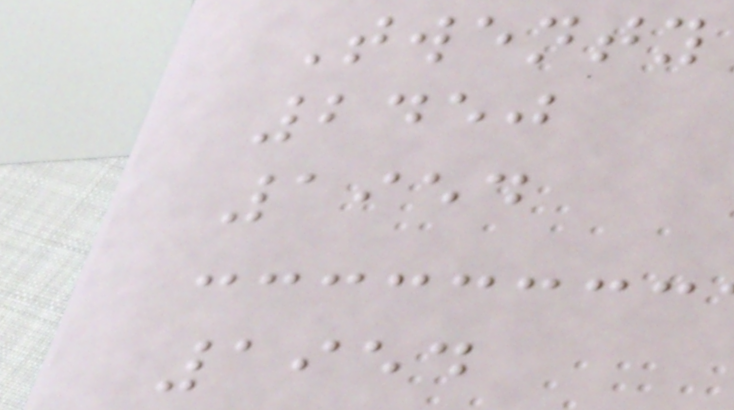Twenty
2450
1954
1954
